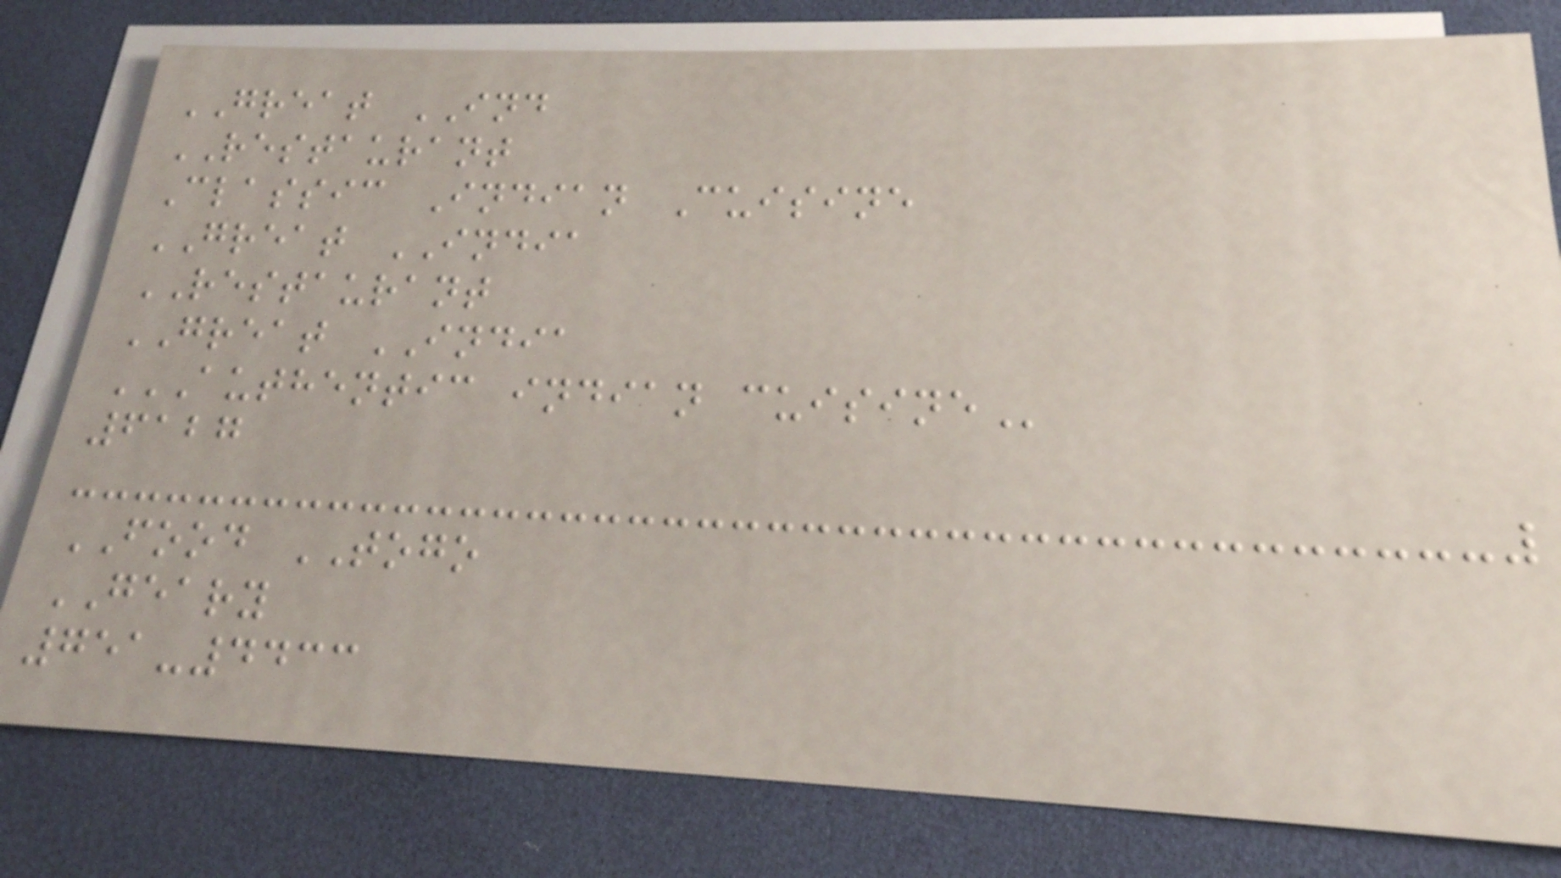GREAT IND
RESTAURANT
Classic Indian Cuisine
GREAT INDIA
RESTAURANT
GREAT INDIA
AUTHENTIC INDIAN CUISINE
6127
FOOD TOGO
GEARY
751-4433
